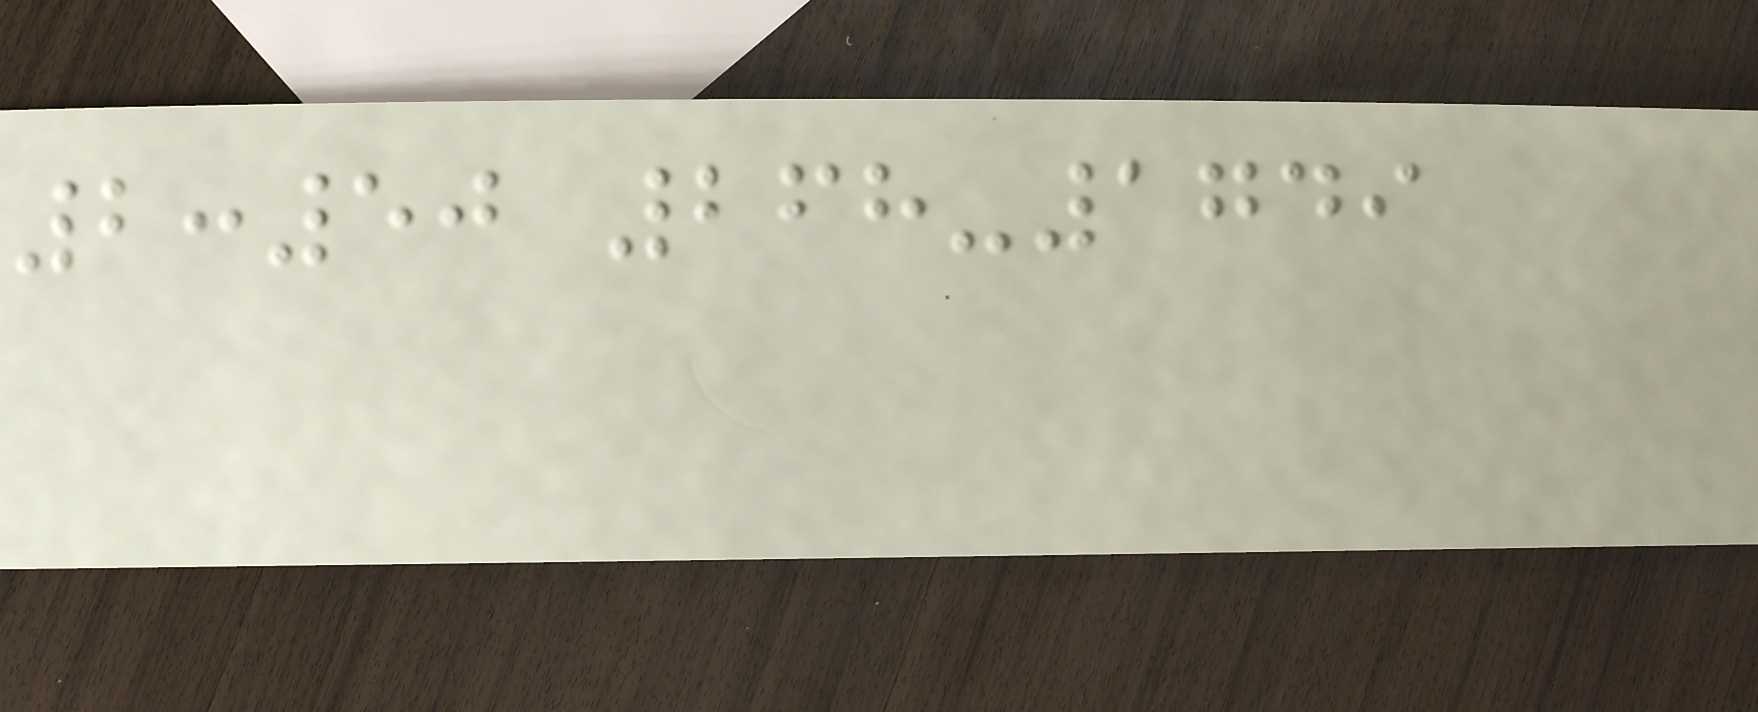2:50 268-1749
